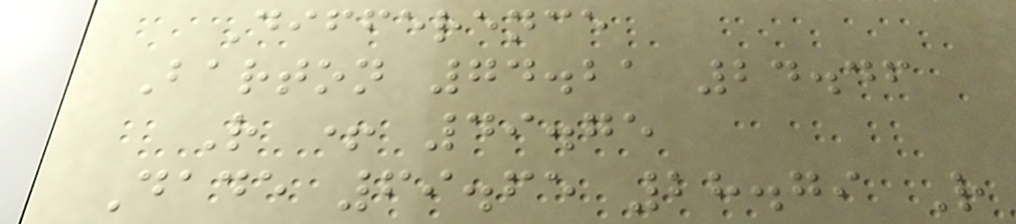Difference
Barton 74.21 24.46
R + 49.75
Dade 69.65 28.79 R
